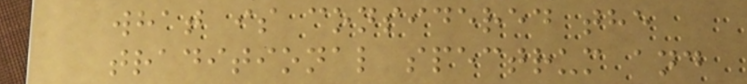what is considered the
traditional spectrum and
